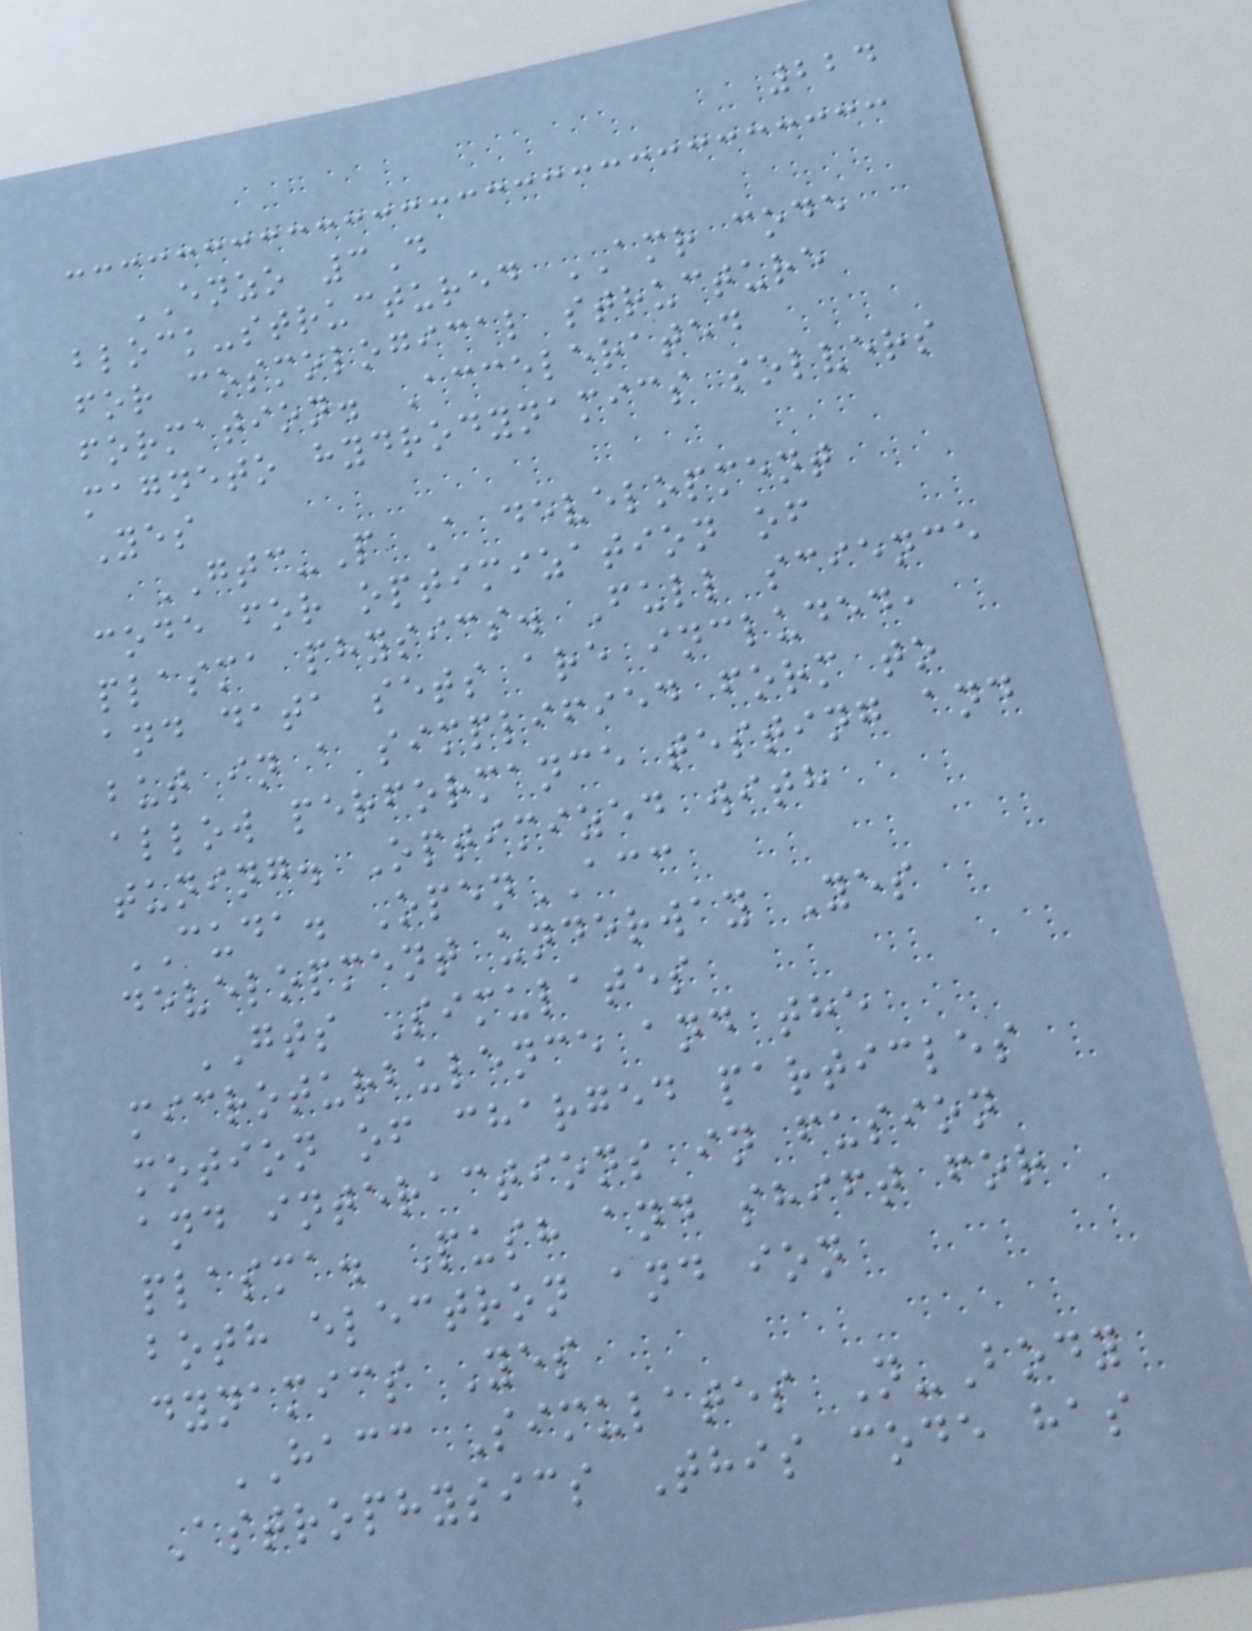224
ENZO 3D
block-structured AMR code
for cosmological structure
formation. Accelerated
magneto hydrodynamics solvers
Yes
GTC-P A development
code for optimization of
plasma physics. Full science
and data sets are included,
but in a simplified form to
allow performance testing and
tuning. Optimized with
CUDA. OpenACC
development underway Yes
GTS Simulates
microturbulence and the
motion of charged particles
and interactions in fusion
plasma. Push and shift for
both electron and ion
dynamics Yes
HACC Simulates N-Body
Astrophysics This code has
